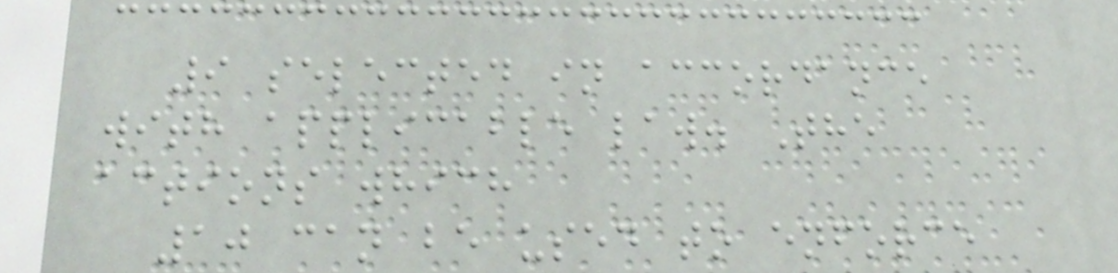9 selected in accordance
with applicable law. The
actions which
10 can be used to enforce
